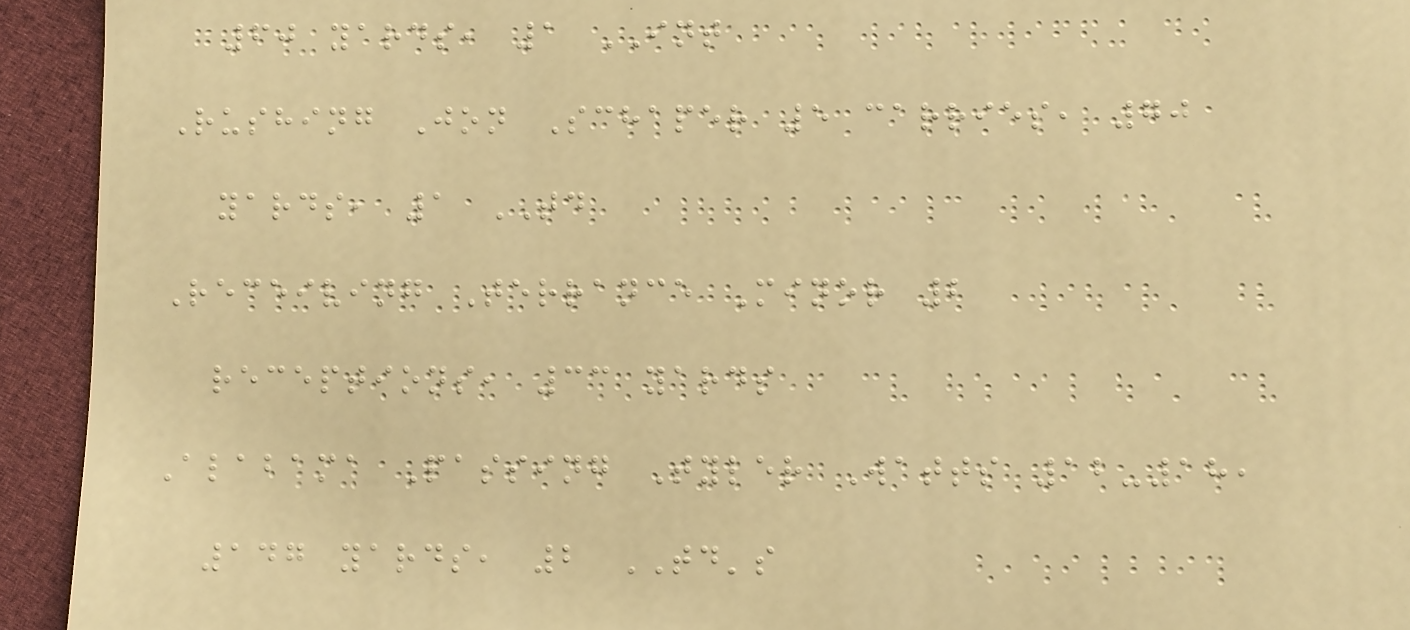60 yards, 1 INT
Rushing Jon Schaper 5 carries, 70
yards, 1 TD
Receiving Terrance Minor 2
receptions, 33 yards
Alabama Passing Tyler Watts 12-18,
147 yards, 2 TD's
